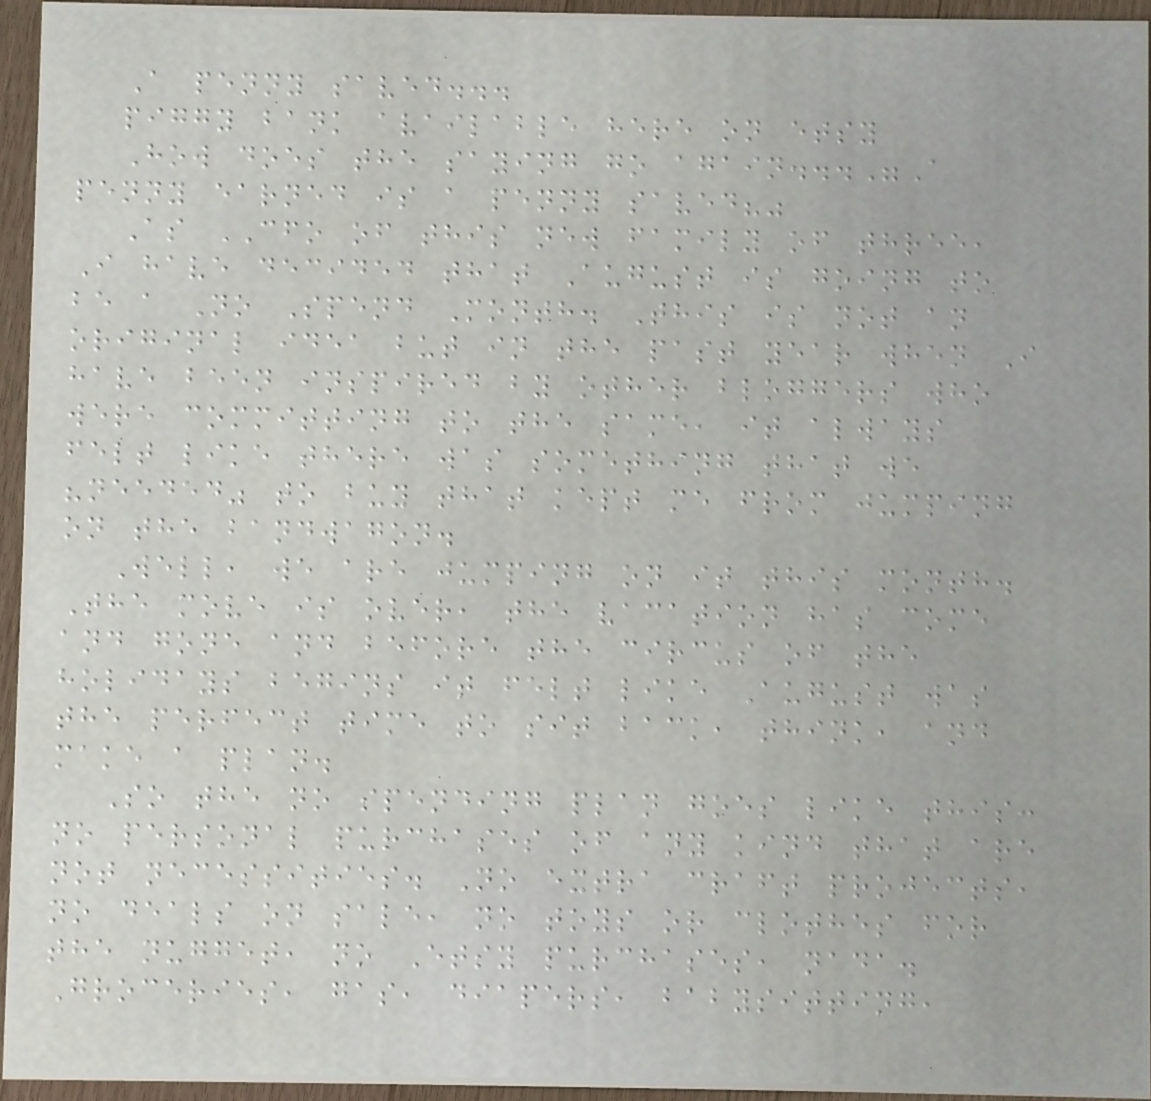A penny saved...
piggy bank available here on etsy
How does the saying go again..."A
penny earned is a penny saved?"
As CFO of this new family of three,
I have decided that August is going to
be a No Spend Month. This is not an
original idea but in the past year when I
have been inspired by other bloggers who
were committing to the same, it always
felt like there was something that we
"needed" to buy that kept me from jumping
on the bandwagon.
Well, we are jumping on it this month.
The move is over, the vacation has come
and gone and before the circus of the
holidays begins it felt like August was
the perfect time to sit back, think, and
make a plan.
So the no spending plan goes like this:
no personal purchases of any kind that are
not necessities. No extra craft projects,
no deals on sale, no toys or clothes for
the nugget, no Etsy purchases, nada.
Groceries, gas, diapers, babysitting,
